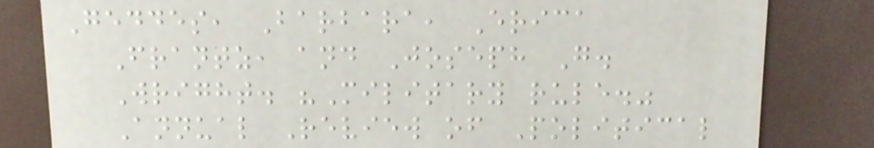Geddes, Barbara, Erica
Frantz, and Joseph G.
Wright. "Military rule."
Annual Review of Political
